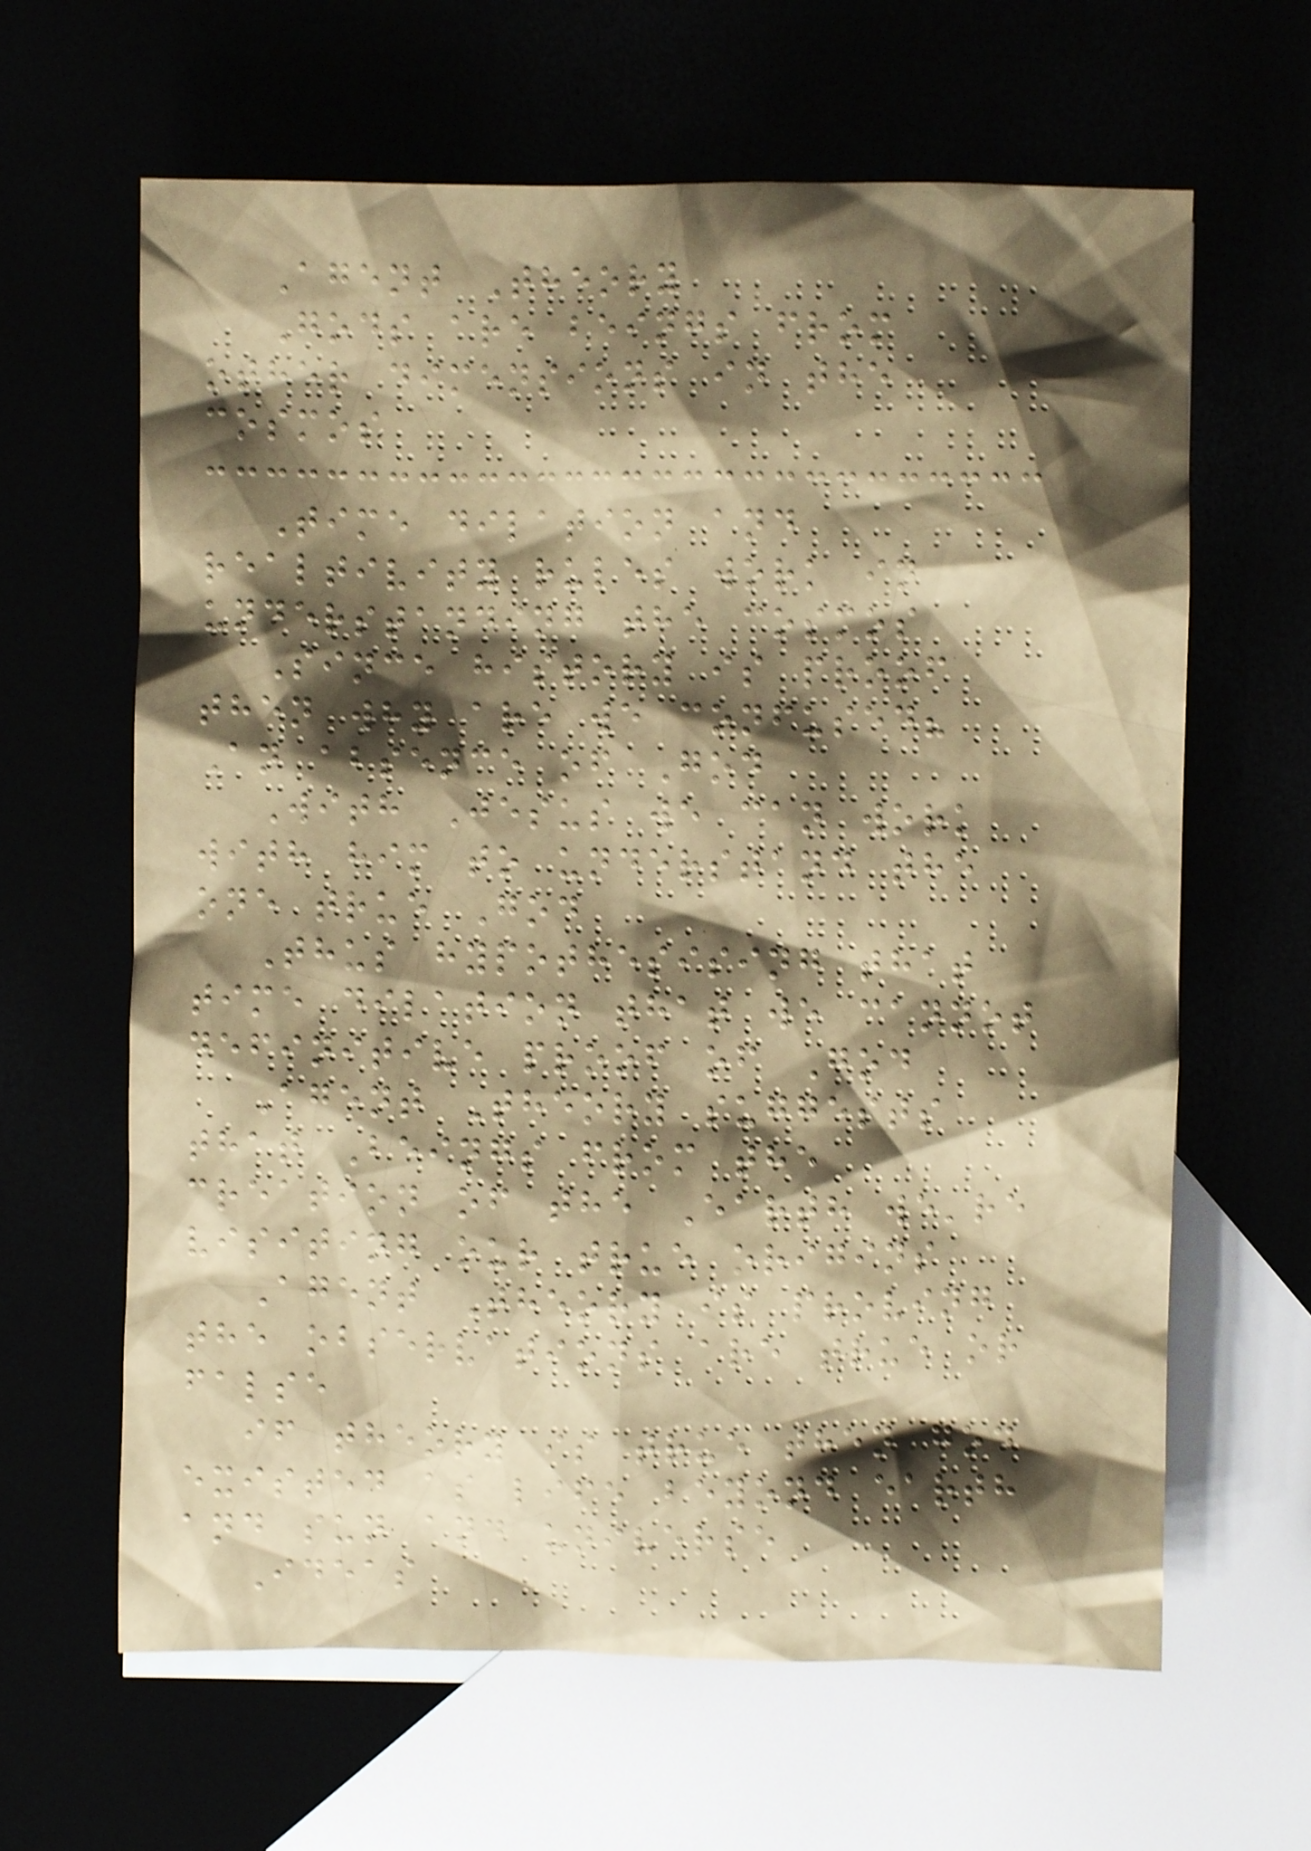Agent Theory
Gods are beings from
other dimensions in the
cosmos
Time dilation and
realtivity rules work in
understanding the cosmos
Since history is proof
then why are we confused?
An absence of God
With Jesus we can work
with him to understand the
one true God
Thus hypothesising that
time dilation that we cannot
definitive proof of God
Agent Theory suggests
that Beings from the
creation of the Earth we're
visiting our true origins
Agent Theory is proving
the observations are true or
false
if theory is true then god
existed as life beyond earth
and sun and universe
Ideas
